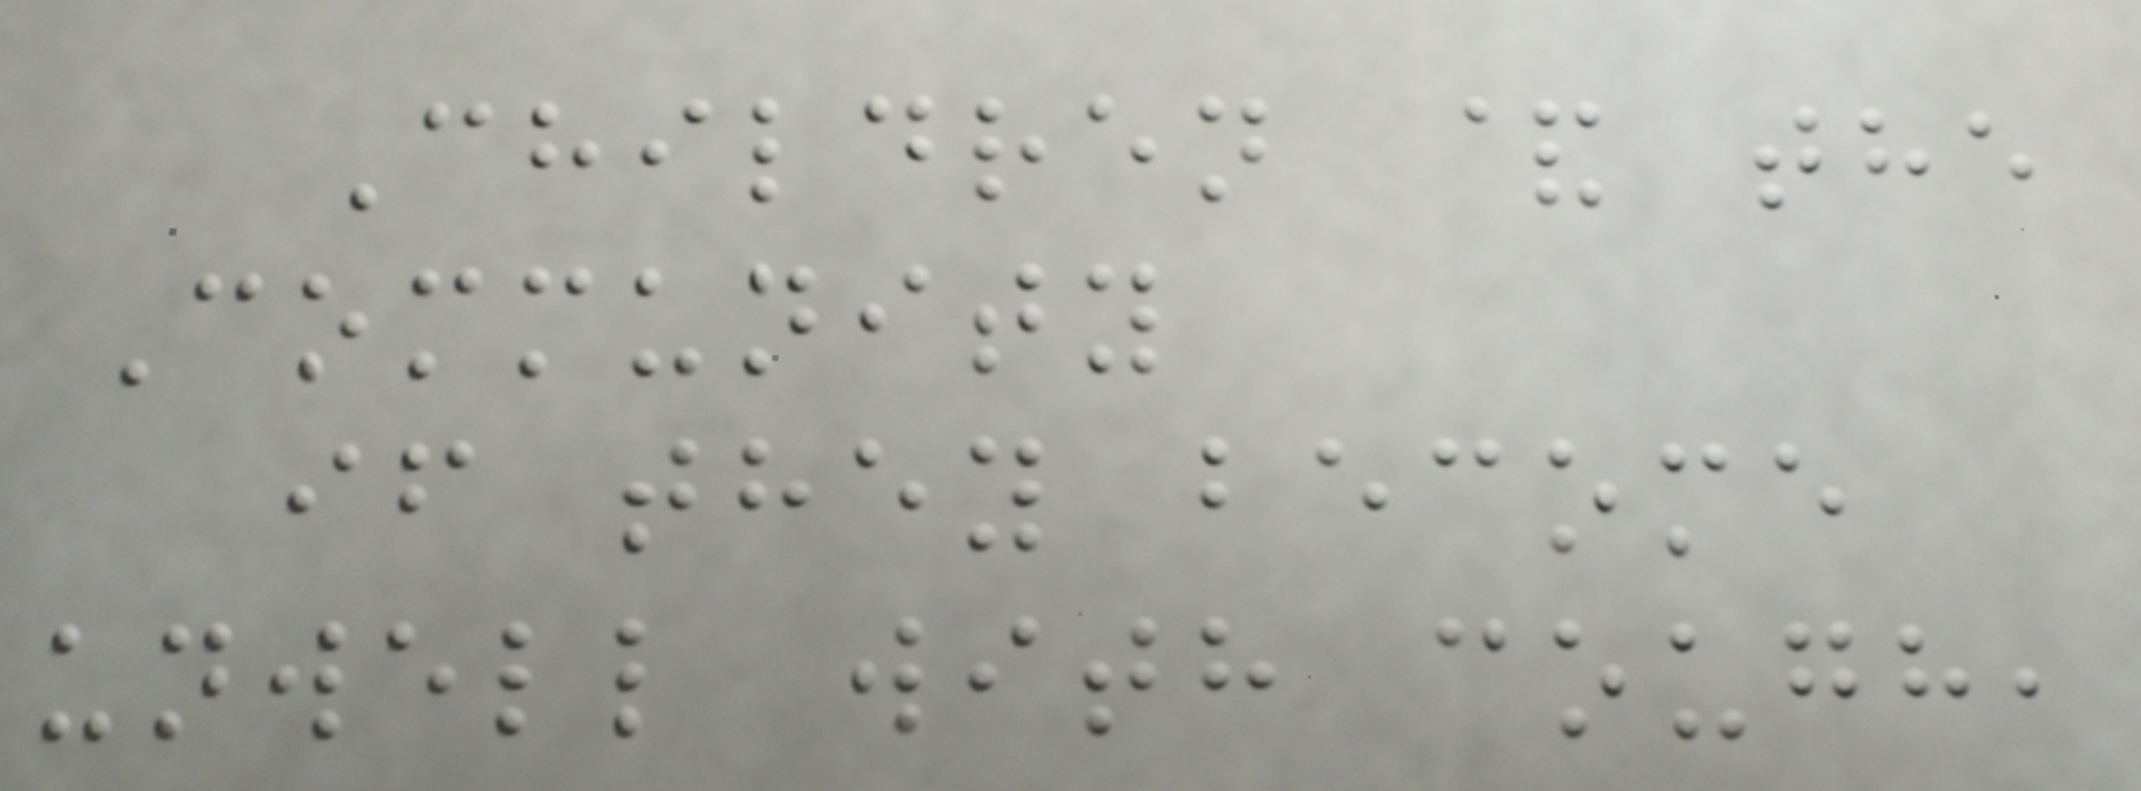Children & the
Community
if they become
unwell with cough,
